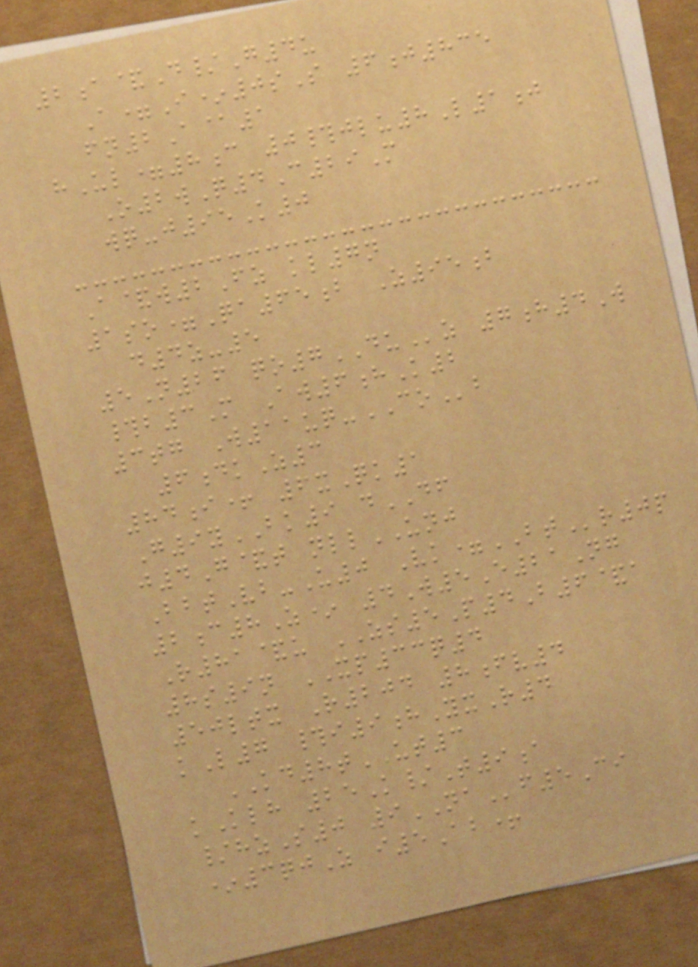2a&D/G4u
A=I*0sS 6j835
fn2A@1
hUl=8c 0#jlu8L1j
O2wQ4C29M
wq-j95K0
A&w2Fz kl7n
1so=Qa65b Z95b
d4z-5
5N26 qo7DUz 7h4W
#b3M Aw6hK2
3tg W11uq-COb
6dkZ3
84i+ 6xQk1
G9yBK9 dDF
j4G&t nllUNJ
BbtVb-U0 Vk=BTr0p
2c8Z* 4W5E21Ng
R81&u ZS5P4B6&a
8s9n XP33q4
50ltx R204 8fv4
kL7 #i9hYxR4
KD8tUT3
kKlh 25K/T9a
/hzS0 9NAf5Ci
*3qjZ i5Ab+
